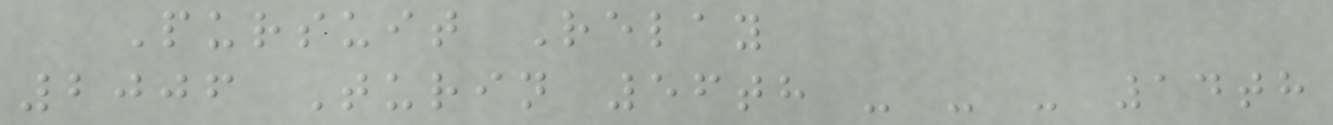Pursuit Relay
2006 Turin 56th - - - 14th
